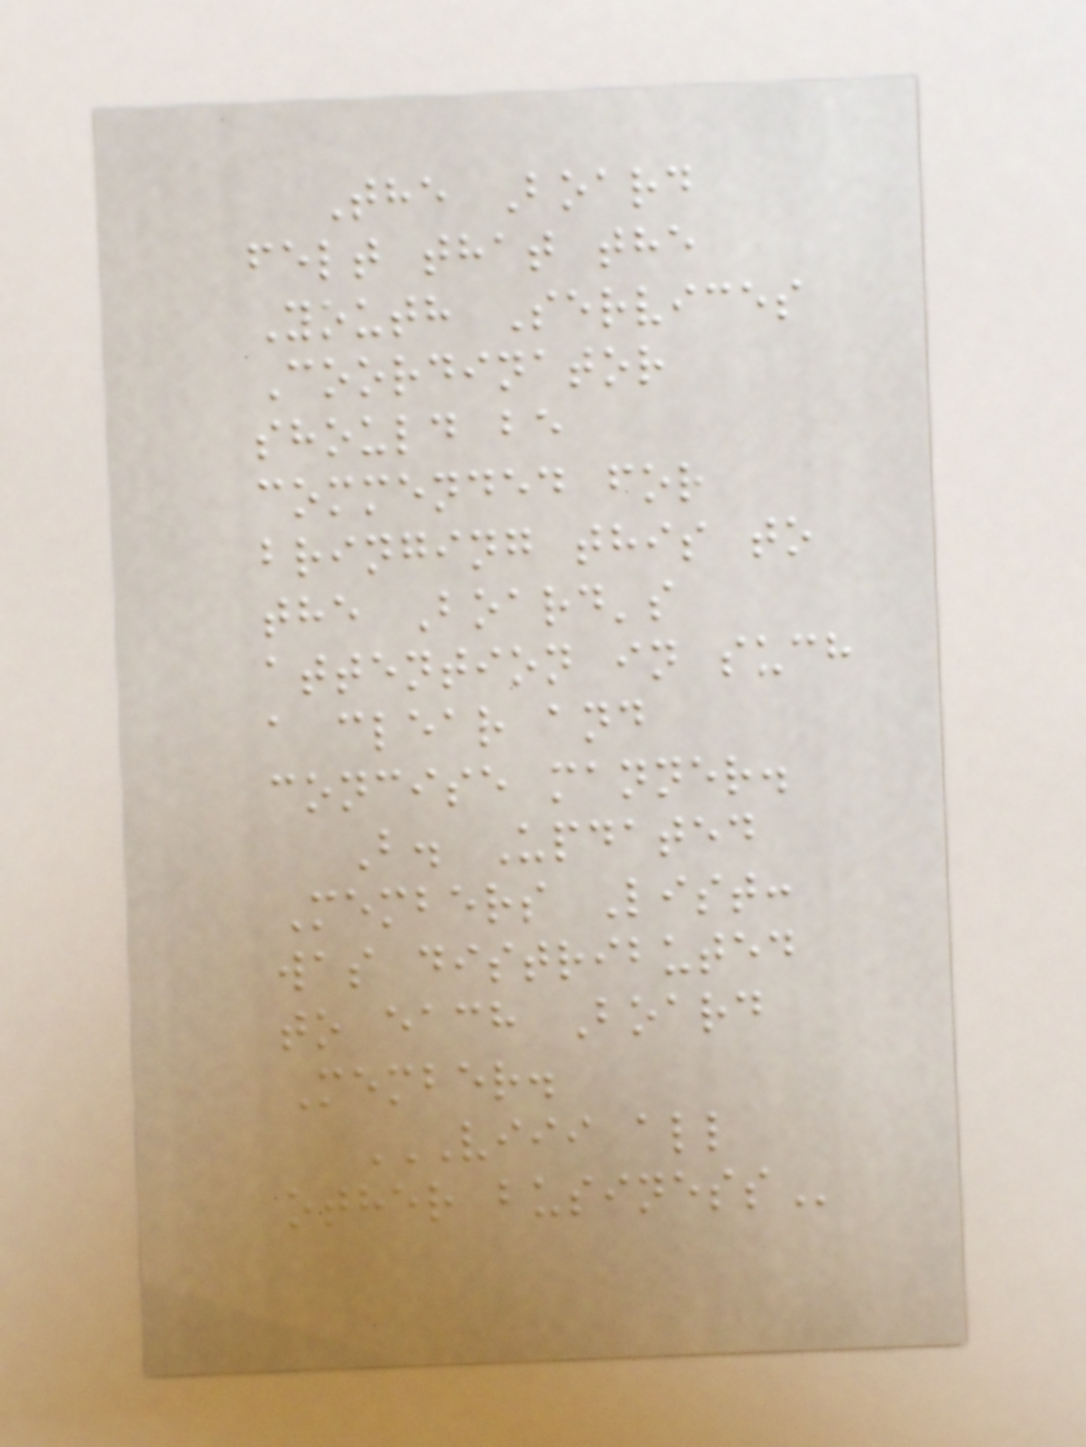The Board
felt that the
Youth Services
Coordinator
should be
commended for
bringing this to
the Board's
attention in such
a clear and
concise manner.
B. Updated
Members List:
was distributed
to each Board
Member.
VIII ALL
OTHER BUSINESS
